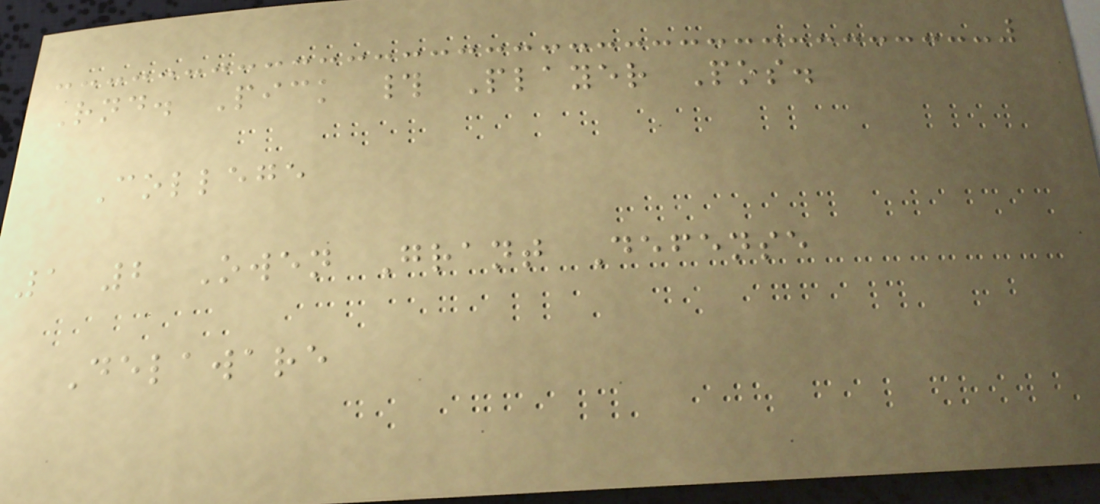Rnd. Pick # Player Pos.
College
1 2 Owen Grant Defense
Delaware
